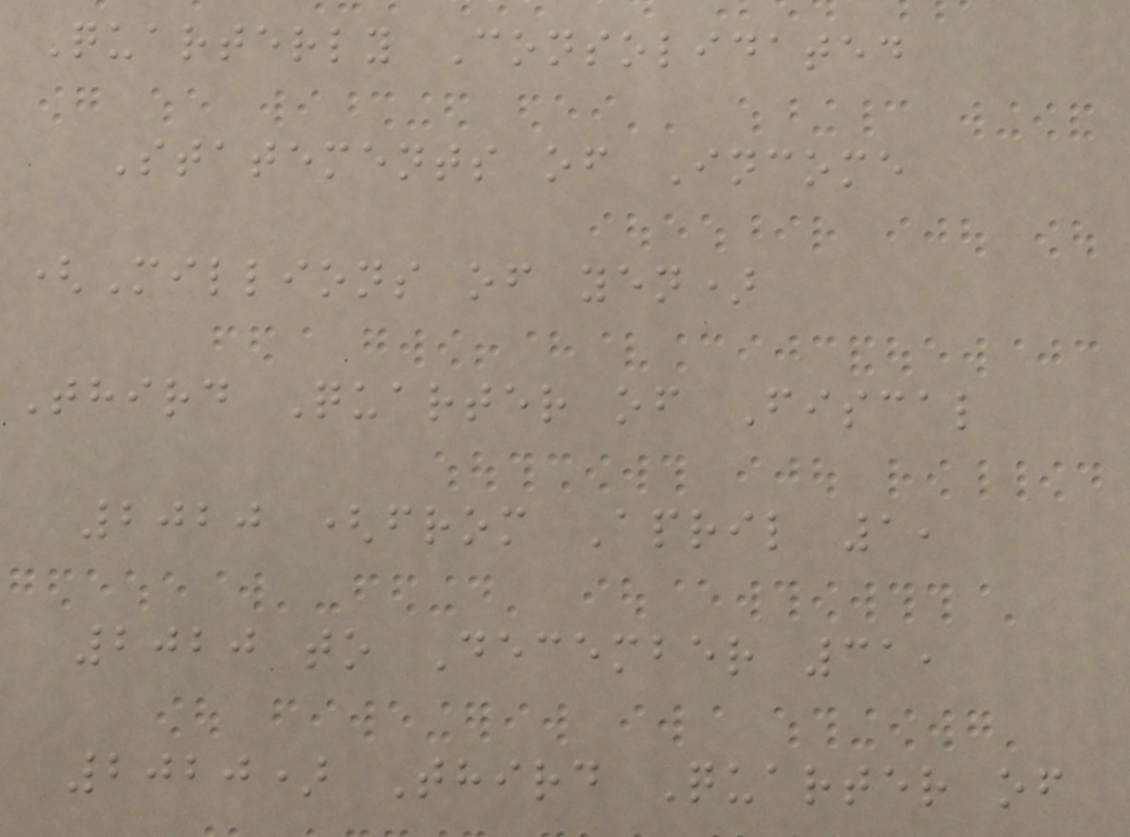Quarterly Consolidated
Statements of Income
(Millions of yen)
Third Quarter of Fiscal
2020 (from April 1,
2020 to December 31,
2020) Third Quarter of
